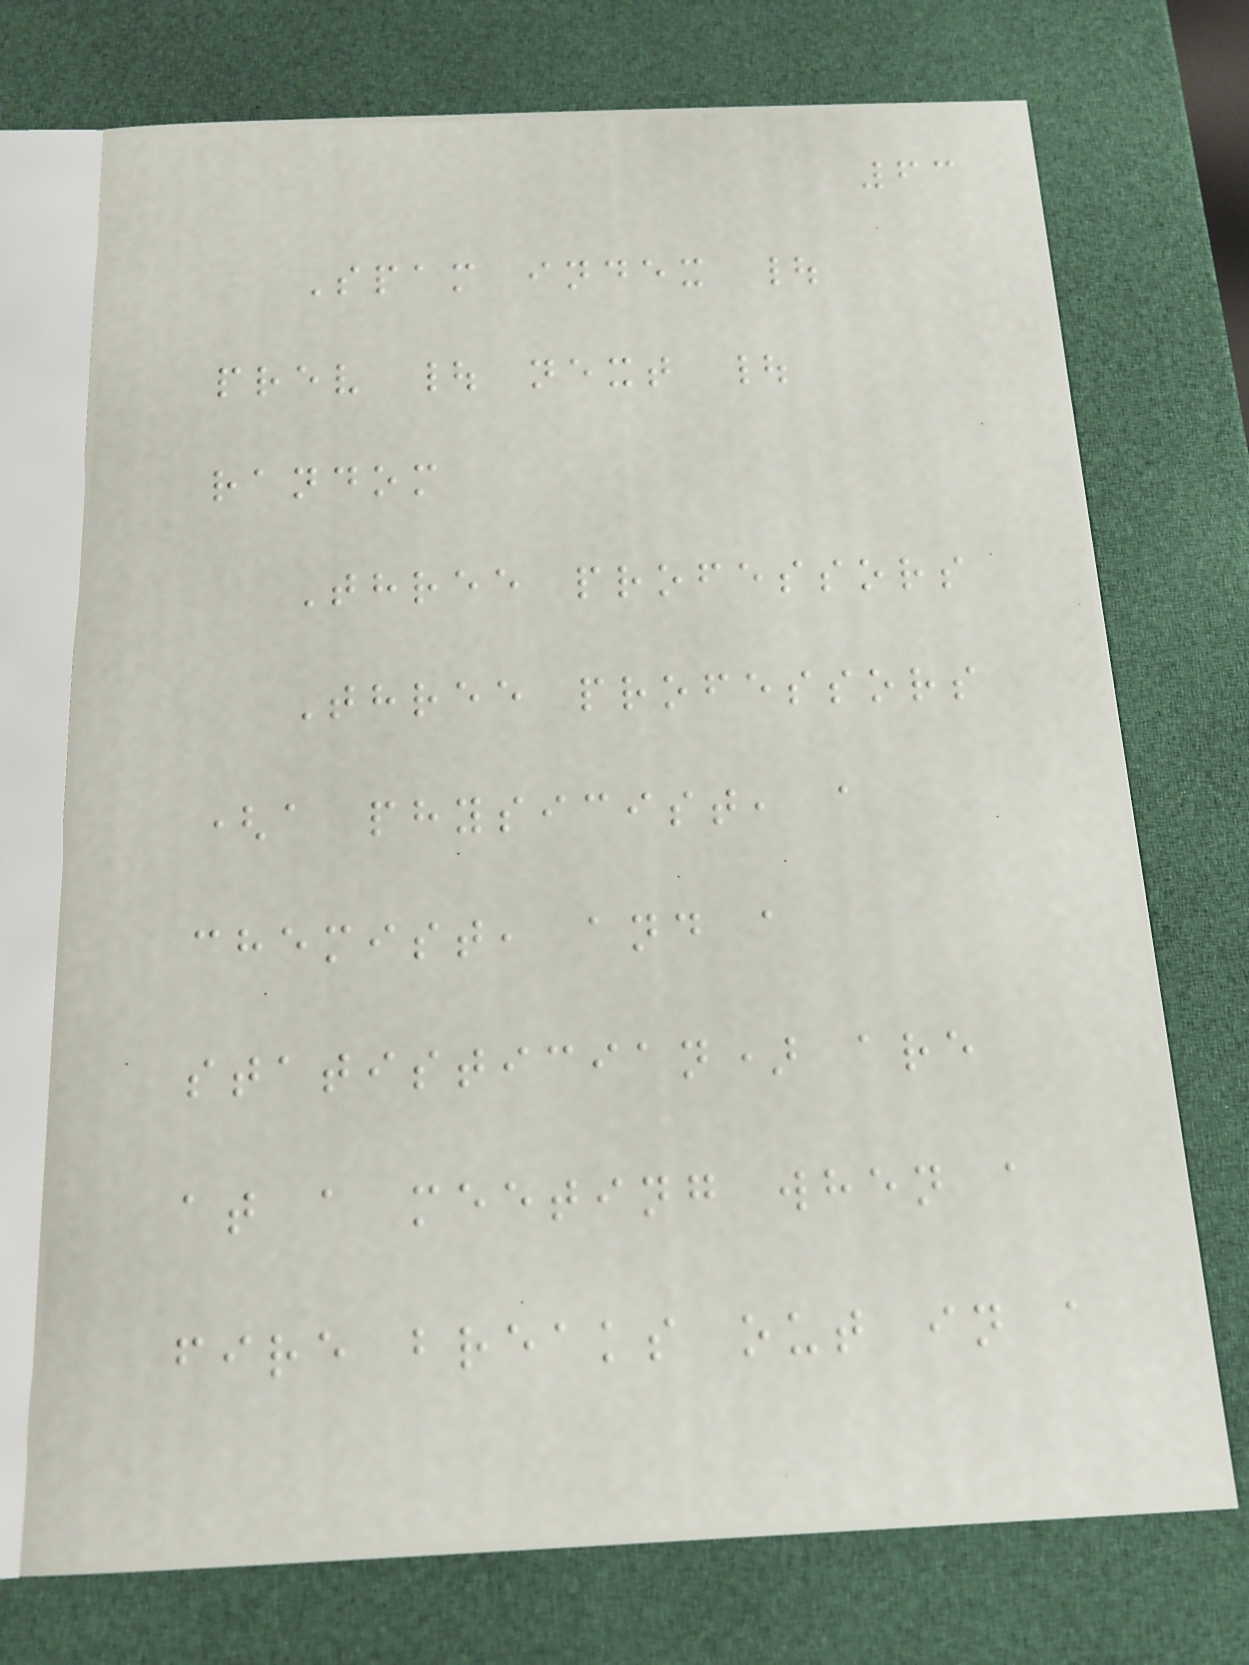63
Spam index |
prev | next |
random
Three professors
Three professors
(a physicist, a
chemist, and a
statistician) are
at a meeting when a
fire breaks out in a
